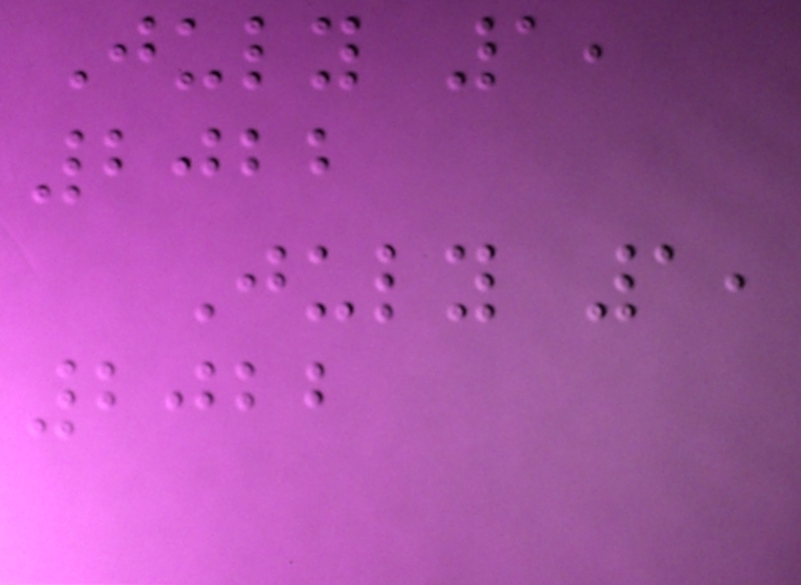July 1,
2022
July 1,
2022
